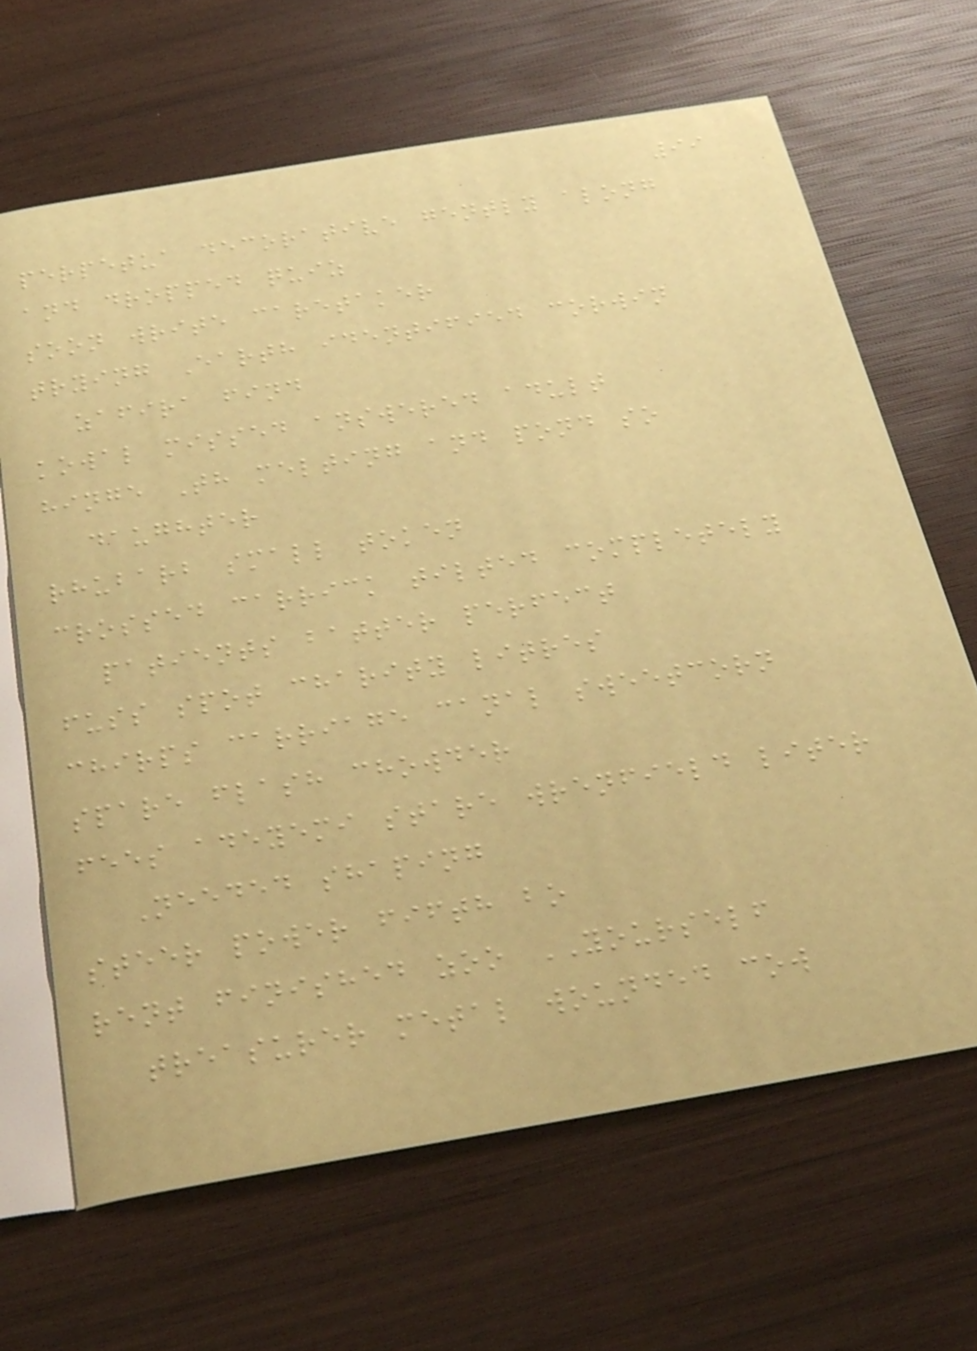99
perpetua decorative gently along
and dropped quiz
soon write caretaker
trying Earth identified corwin
zafira find
kowal missed answered adult
hinge Th melting and pond so
daughter
rhubarb small token
crossed carrick tilted completely
patients batter perfect
fuss spot charity litres
chirps carriage canal sweetcorn
spare flash chowder
fees adeyemi stare wrenfield liter
Needed shaping
steer power fifth bo
rent finished zoo YOURSELF
treasurer metal wounded cow
